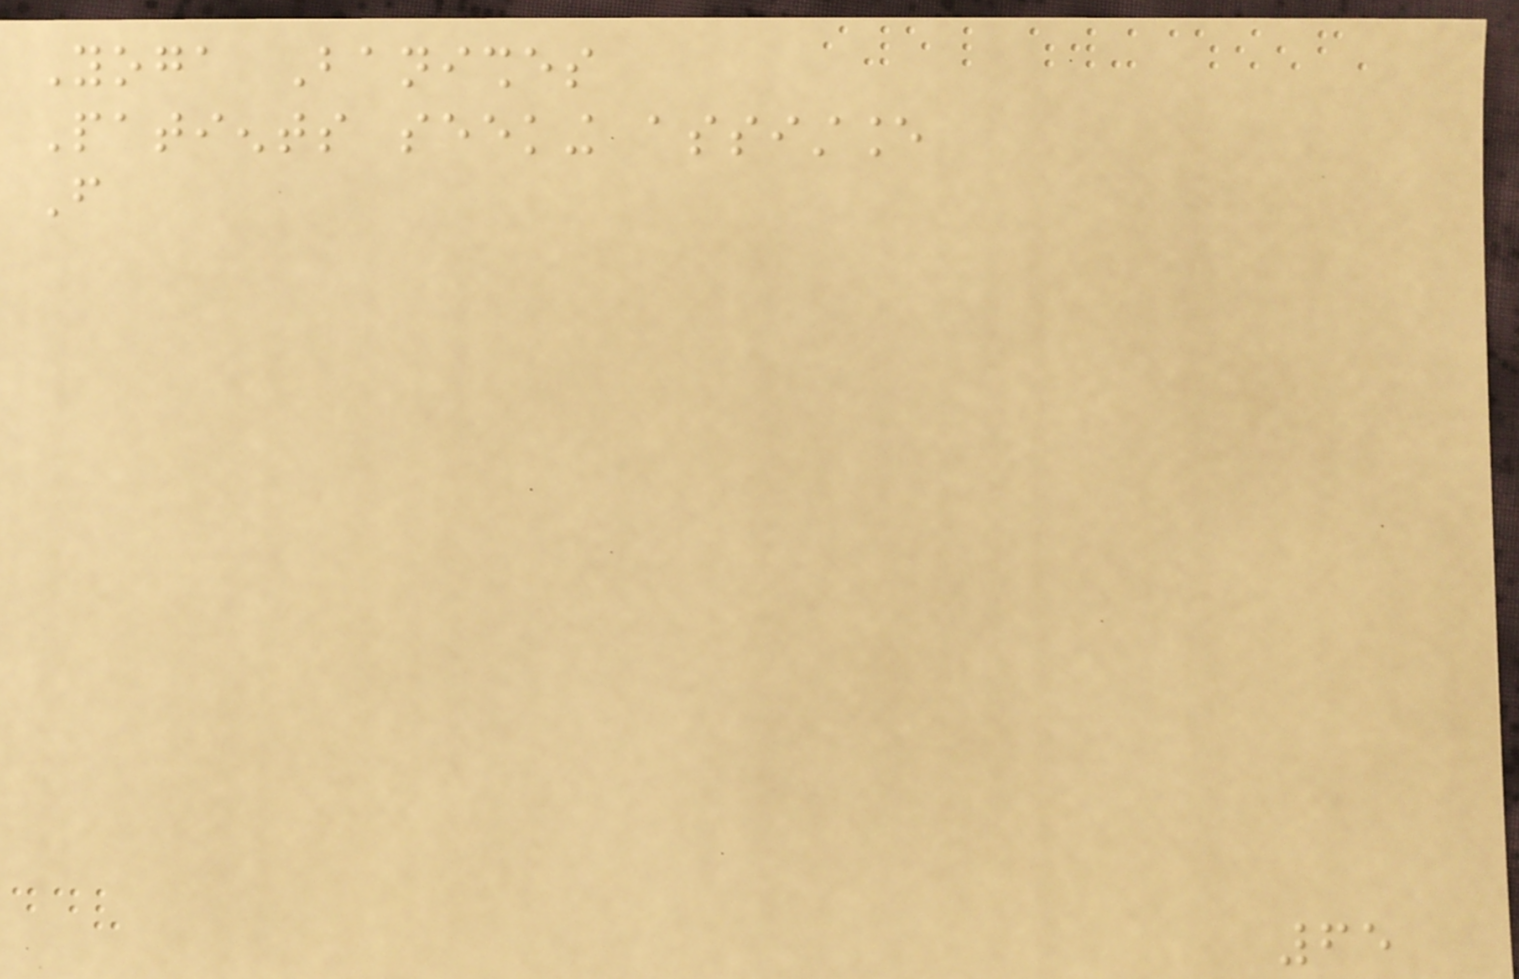Yoga Banishes
Patients seeking assistance
From
65
